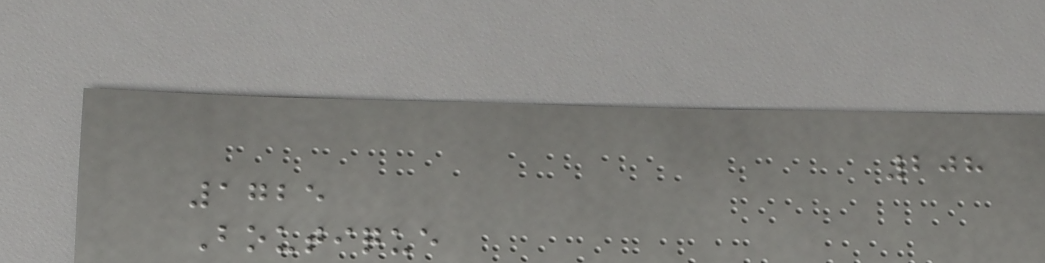208
1725
Boutique
